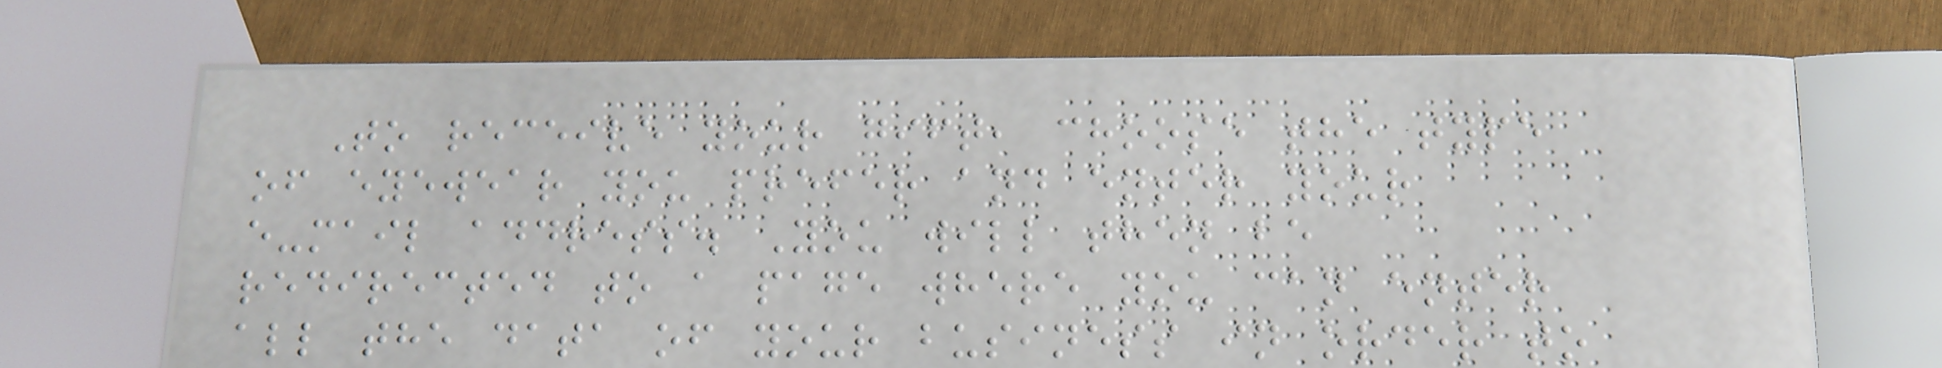To receive your gift, choose the type
of eyewear you prefer and enter your
e-mail address. You will then be
redirected to a page where you can enter
all the data of your business in order to
